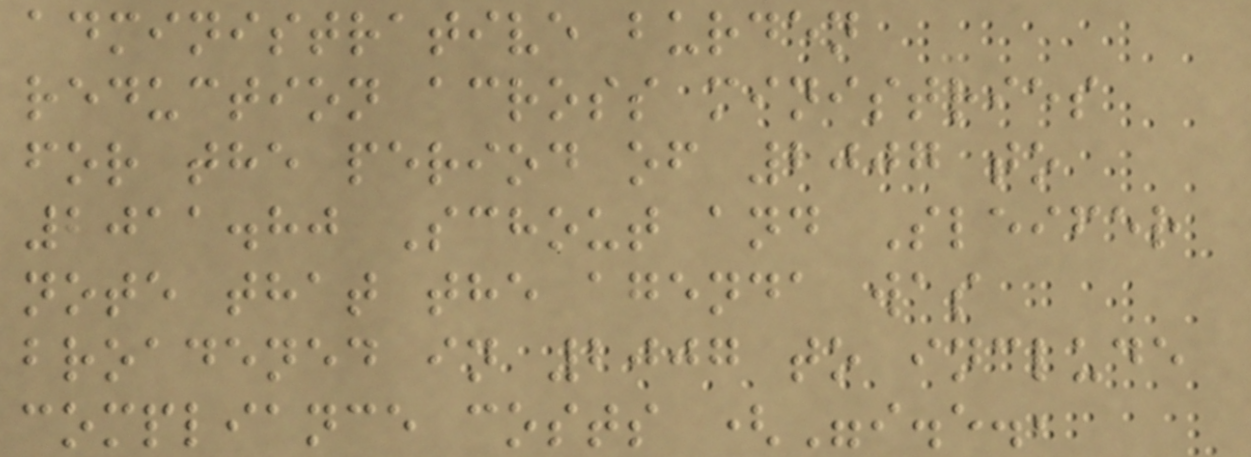administrative burden
reduction across ministries
for the period of 2007 to
2011.80 Schout and Sleifer
note that the agenda was
broadened in 2007 to include
compliance costs ("i.e.,
